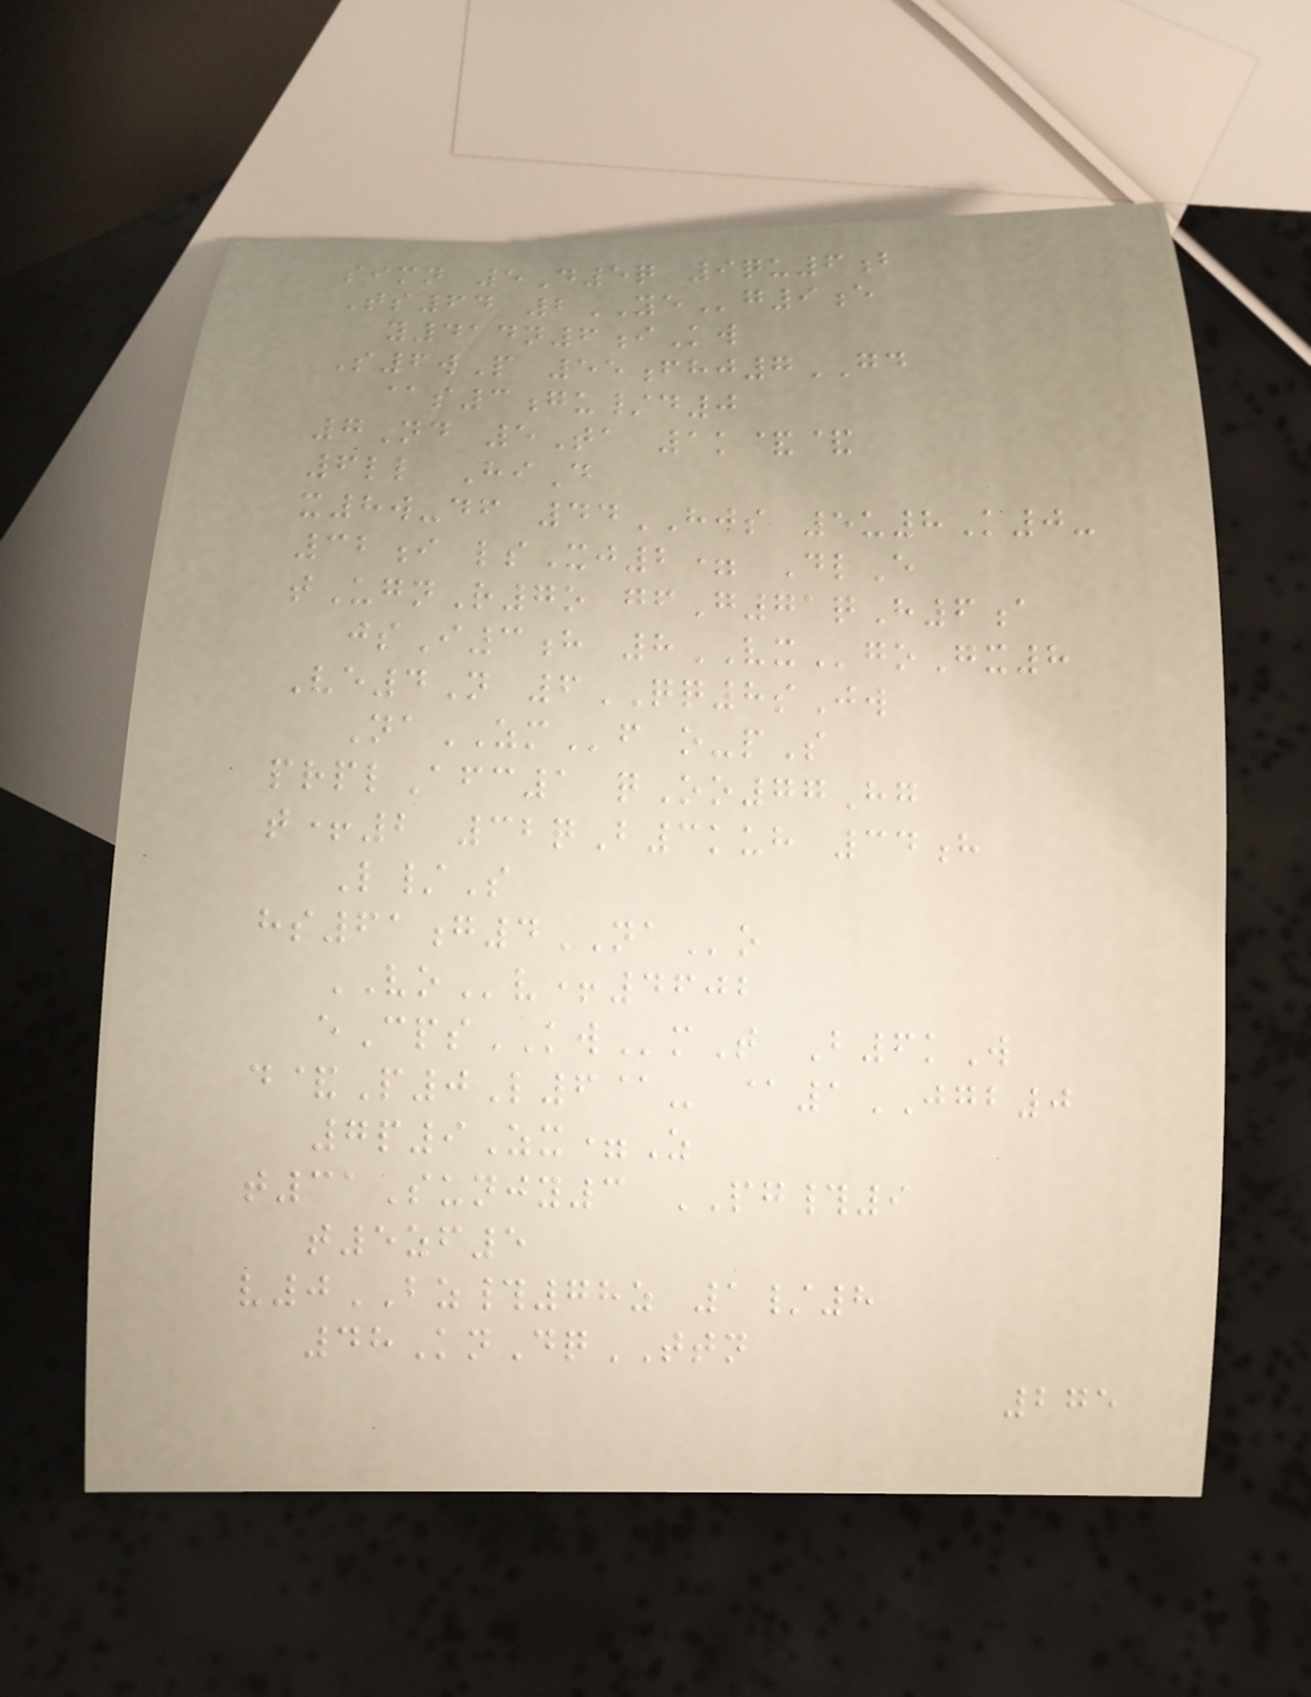simn 5D5q 9qu6b
Ts64 2YEg9e
y414n6iKw
S6wP 55fhj7GD
@s3gu/d0
7Nd 5Ta 1k&&
6ll HiD
x8w-df 44HJS 5u8K0-
32i lsXj2= DlE
tUgnR7o gfG71qH6a
jsI3h 8VXgoGx8
Ve4N 6QQ8sJw
NaZMf o-pS
prplAfc1 qOo77Hg
t+2 32qB3kuh 34h
L/S
hs61g4NAo
VOv+4602
eCpsKWmT B6kW
d&P0L6@- @1JGB0
7p9Zx=Z
t31Sunjy3 PG#9
t5zf5
v0BZ#78z 1/8
48KnDqTTN
275
